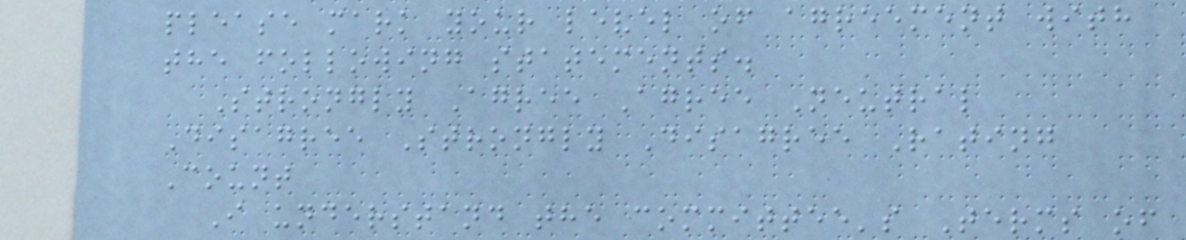please mark your level of agreement with
the following statements.
Strongly Agree Agree Neutral
Disagree Strongly Disagree Rating
Count
I understand the committee's Terms of
